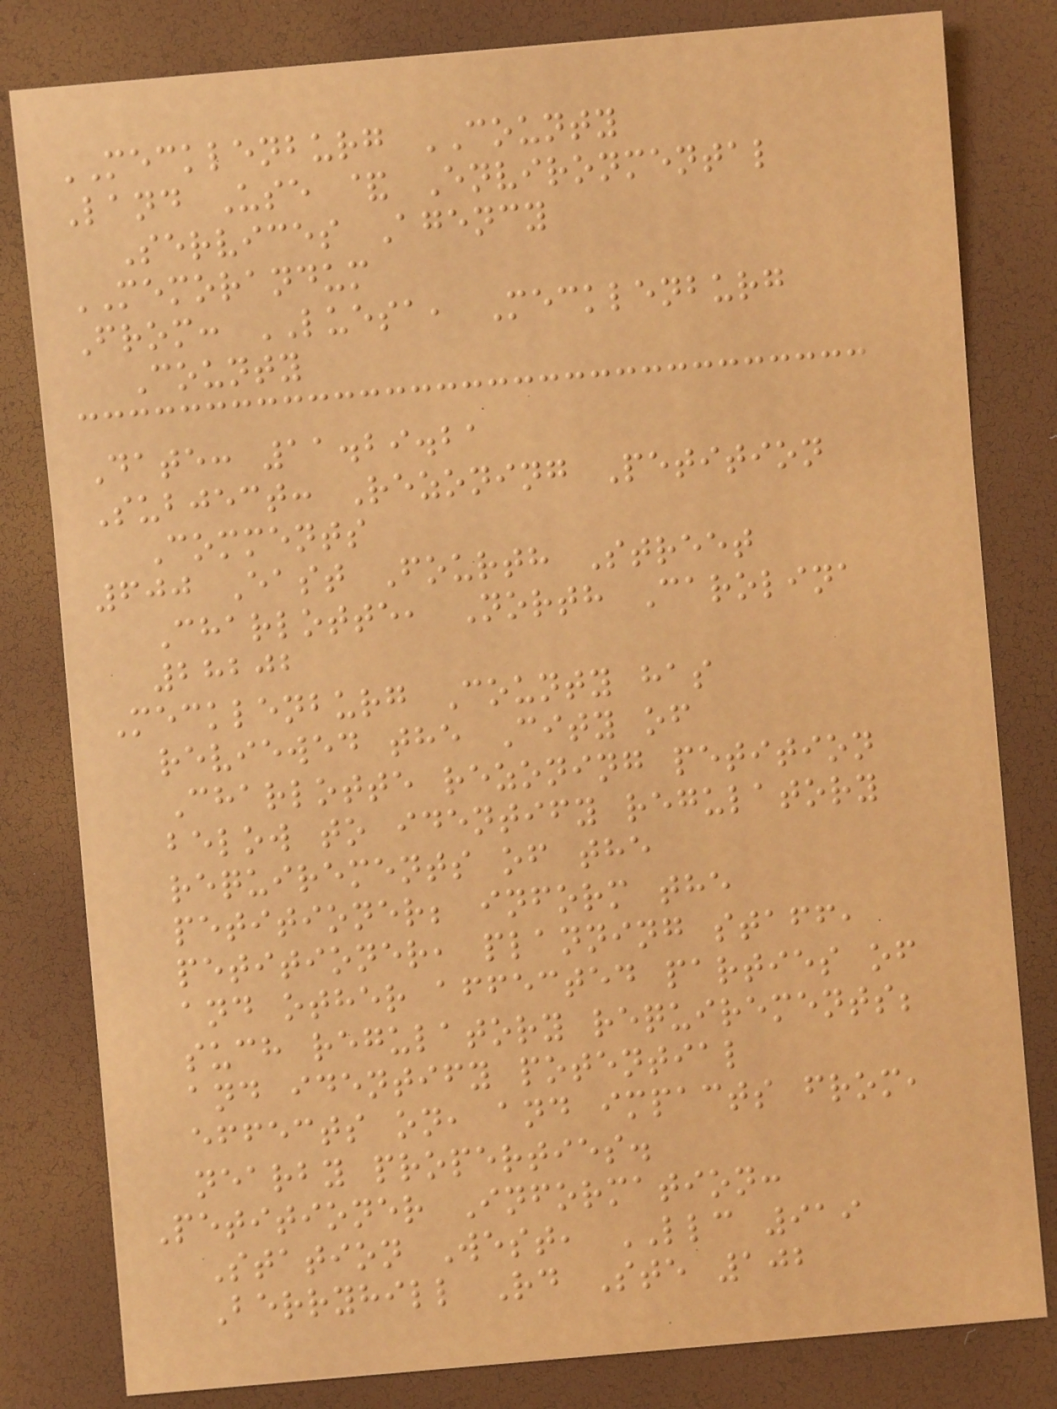MECKLENBURG COUNTY
Land Use & Environmental
Services Agency
MEMORANDUM
From: LUESA, Mecklenburg
County
Date: 11.29.21
Subject: Rezoning Petition
Comments
600 East Fourth Street
Charlotte, North Carolina
28202
Mecklenburg County has
reviewed the City of
Charlotte rezoning petition
below to identify regulatory
requirements of the
petitioner; inform the
petitioner, planning staff,
and other affected parties of
such regulatory requirements;
and identify potential
effects on, and impacts from,
nearby properties.
Petitioner Information:
Station West, LLC 919
Berryhill Rd Ste 102
